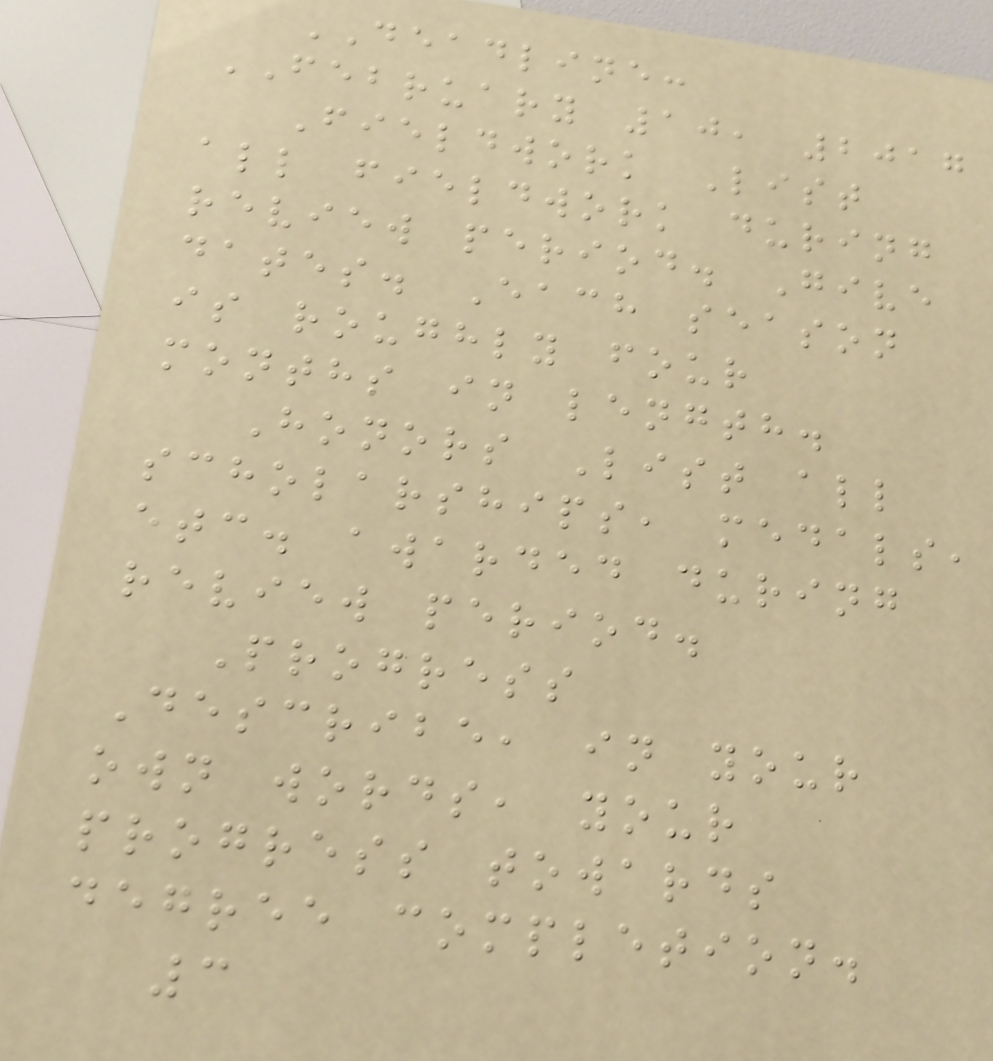DEADLINE:
FEBRUARY 10, 2017
Fieldwork List
all fieldwork during
review period. Give
dates. Each season
is roughly four
months in length.
Honors List all
scholarships, medals,
etc. awarded during
review period.
Progress
Describe, in your
own words, your
progress towards
degree completion.
3
